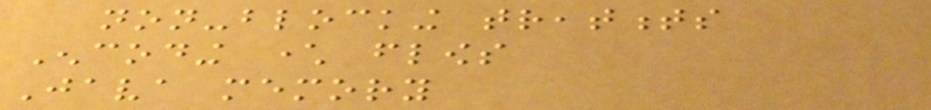non-blocking treatments
Encoding character flows
Java memory
